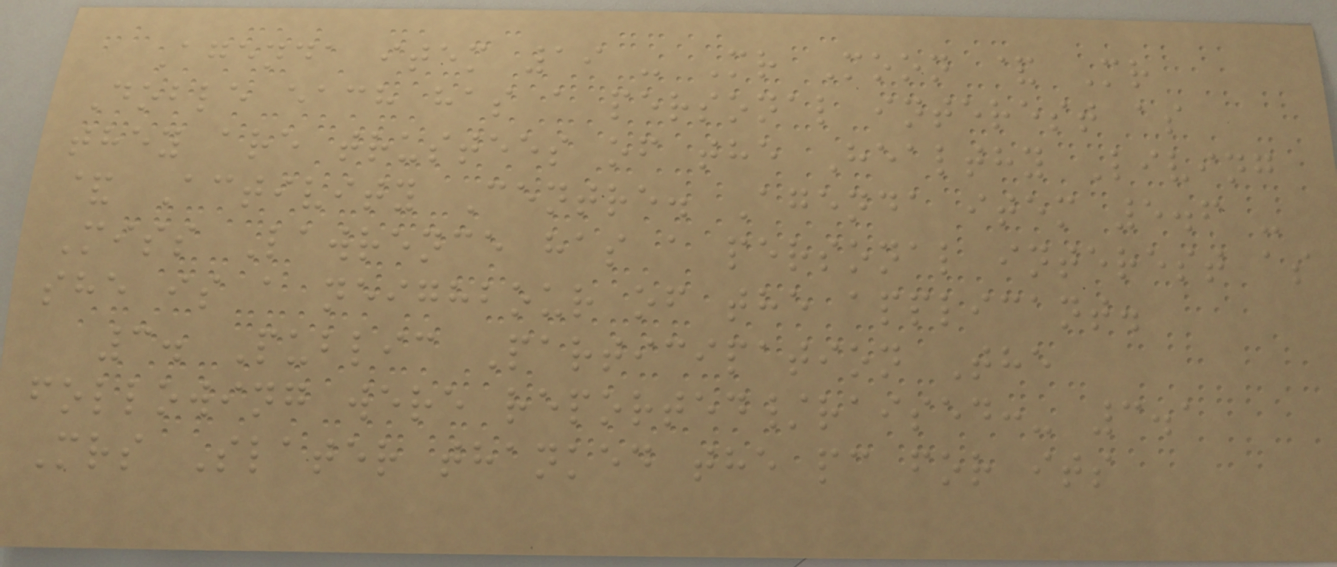Agenda item 19 - Mr Moon & Mr
Doble each has a personal interest as
they are trustees of the Healthy Living
& Activity Centre. Agenda item 5.6 -
Miss Lawrence has a personal interest as
she is a neighbour of the applicant.
3. Public Participation The
following were reported/raised:- 3.1
Mrs Slater thanked the pc for its
